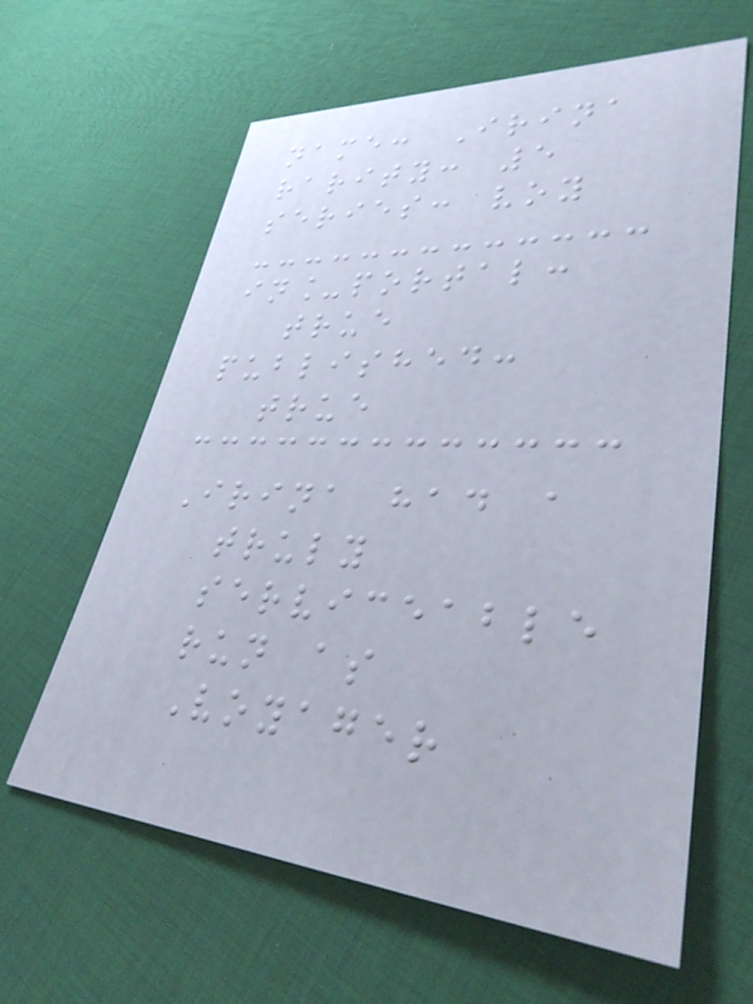name: Irina
rarity: 5
series: voy
in_portal:
true
published:
true
Irina had a
truly
serviceable
run as
Voyager
